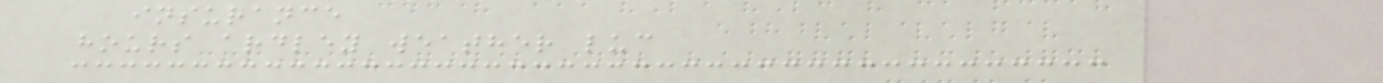insurance
hours ardley weather luc
